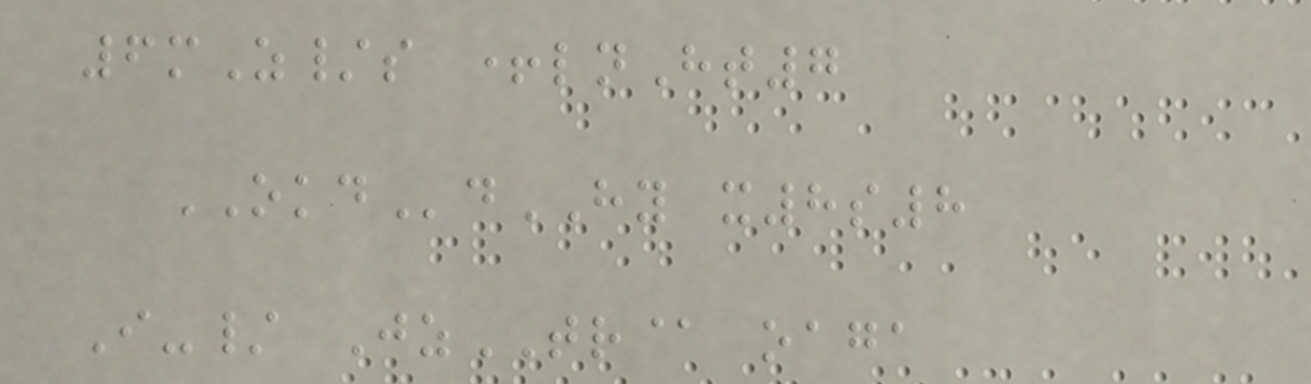6mZ/s +lnHt7
OKDdHY x8s8
I-/ JzTR@ oaga
